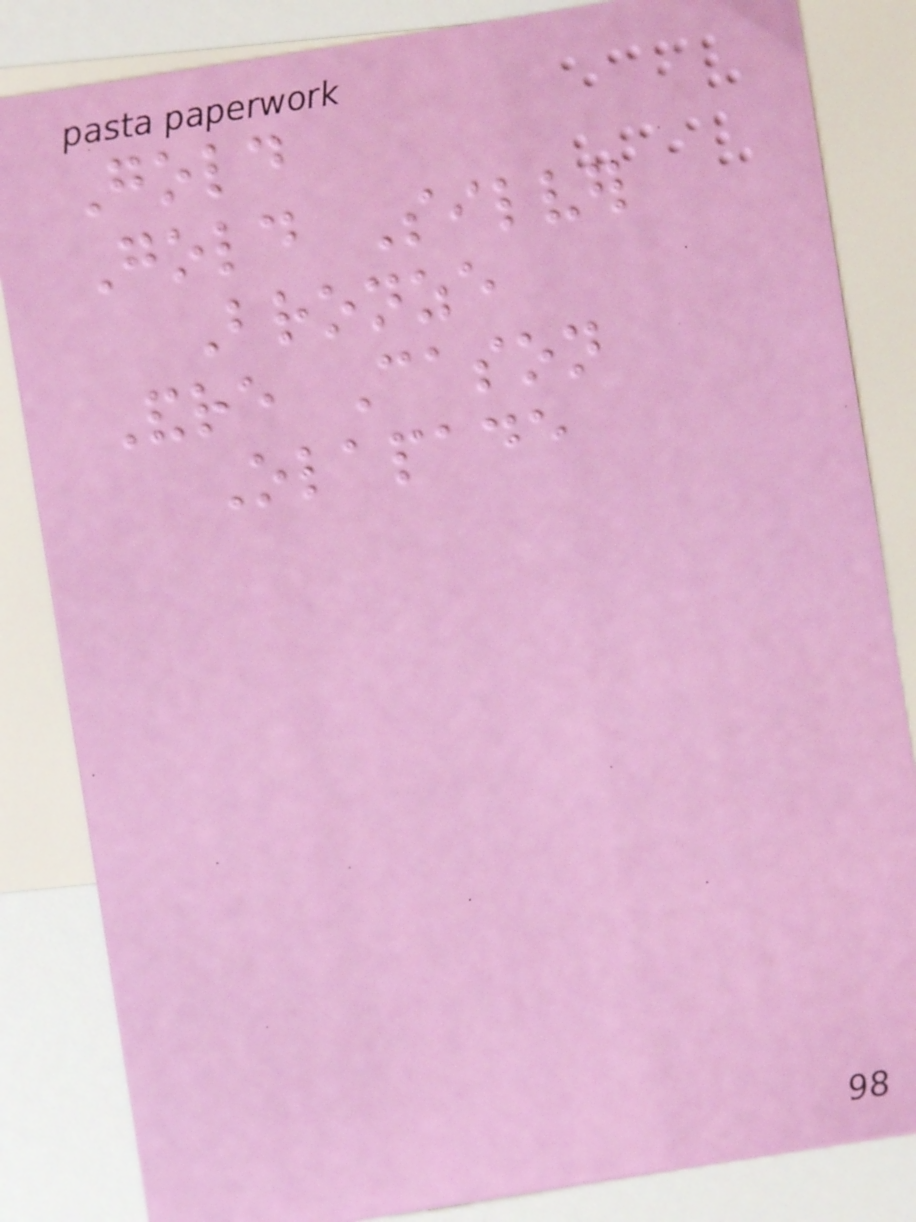Gold
Gold Silver
Bronze
Andre Cason
Olapade
